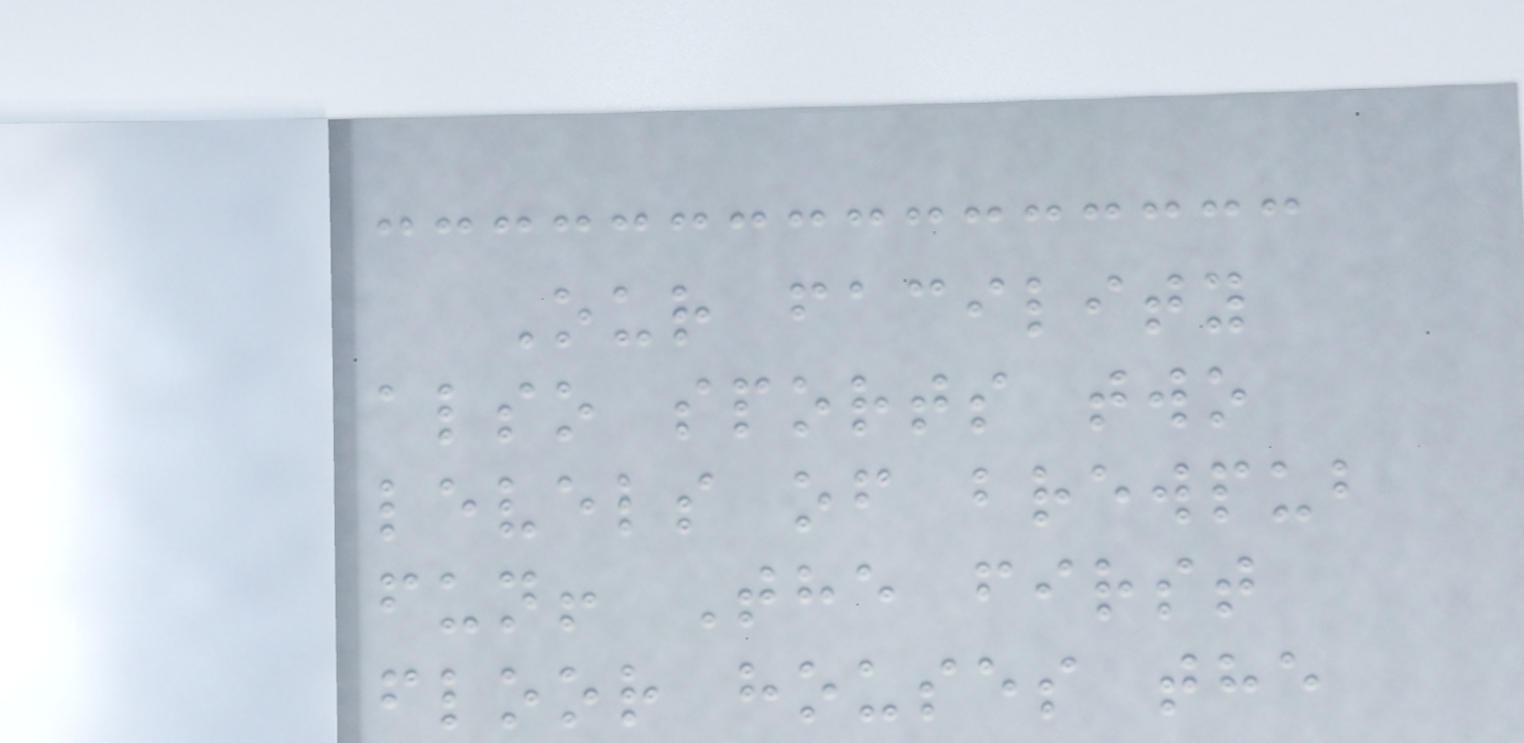Our facility
also sports two
levels of brewpub
fun! The first
floor houses the
